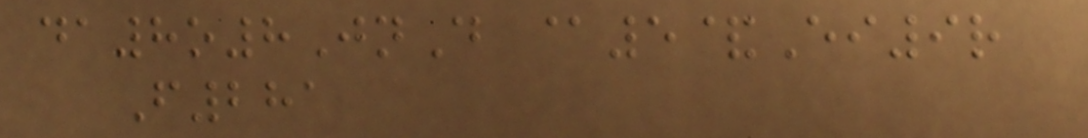da8o8JnD @5&Ei9r
F281
